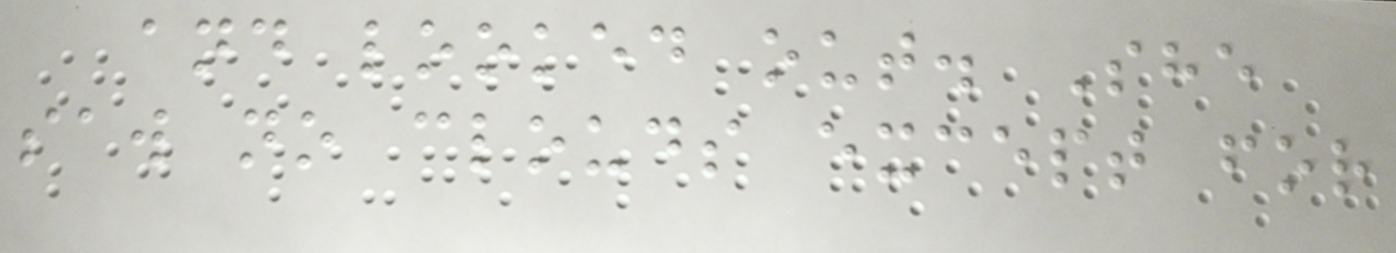and looked out. She
saw no clouds except for
